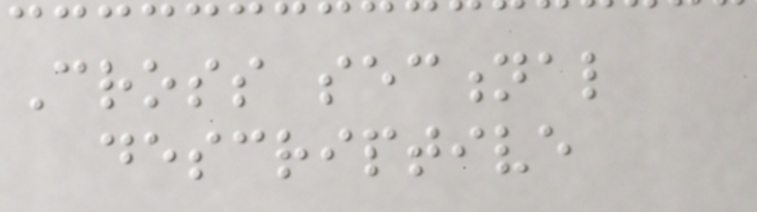Cross sectional
descriptive
